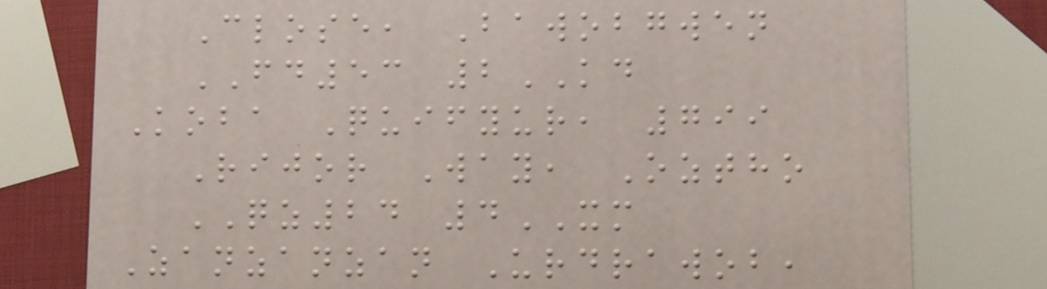Close, Bawobgwen
FD53 2KD
Koba Quifyur, 799
Rijor Way, Oztho
QZ24 4XM
Zanzanzan Urdrawob,
